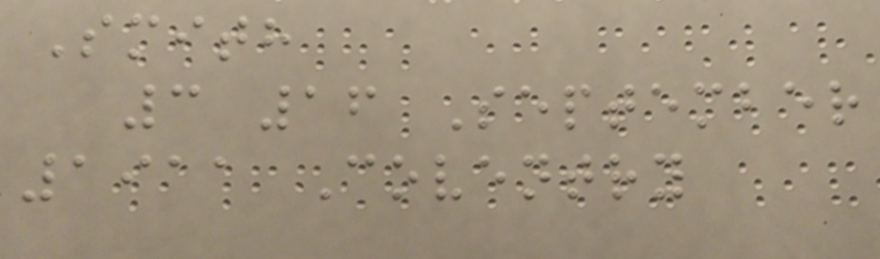Smith
3 16 September
1911 Coventry
